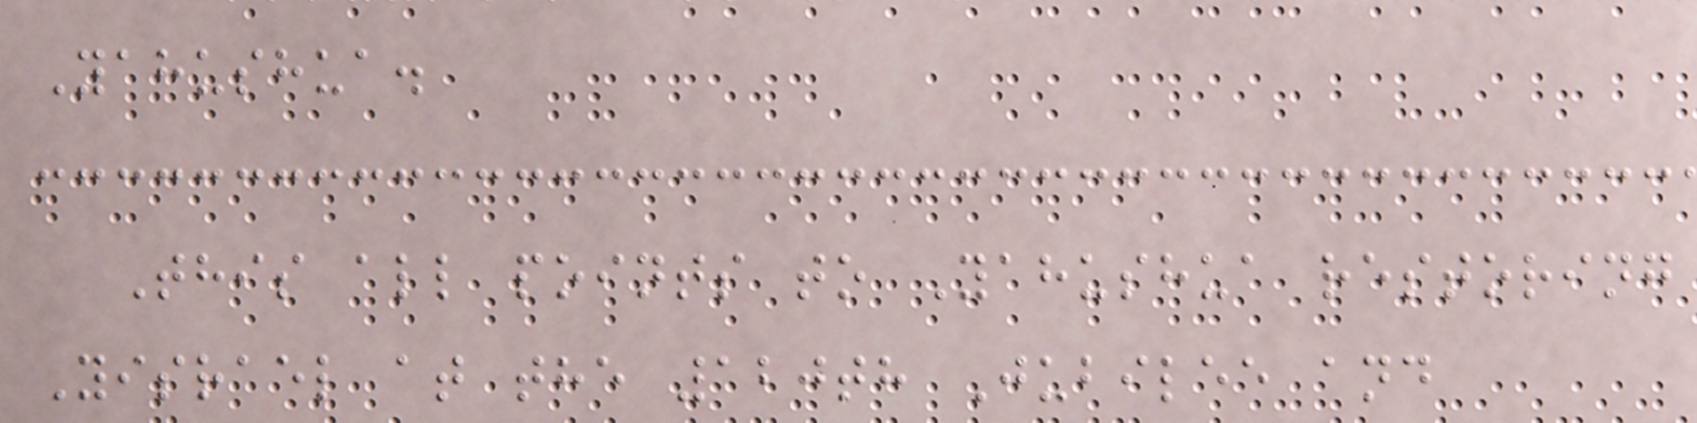Yahushua.
This all points to Yahushua restoring
Yisrael at the 120th Jubilee and
